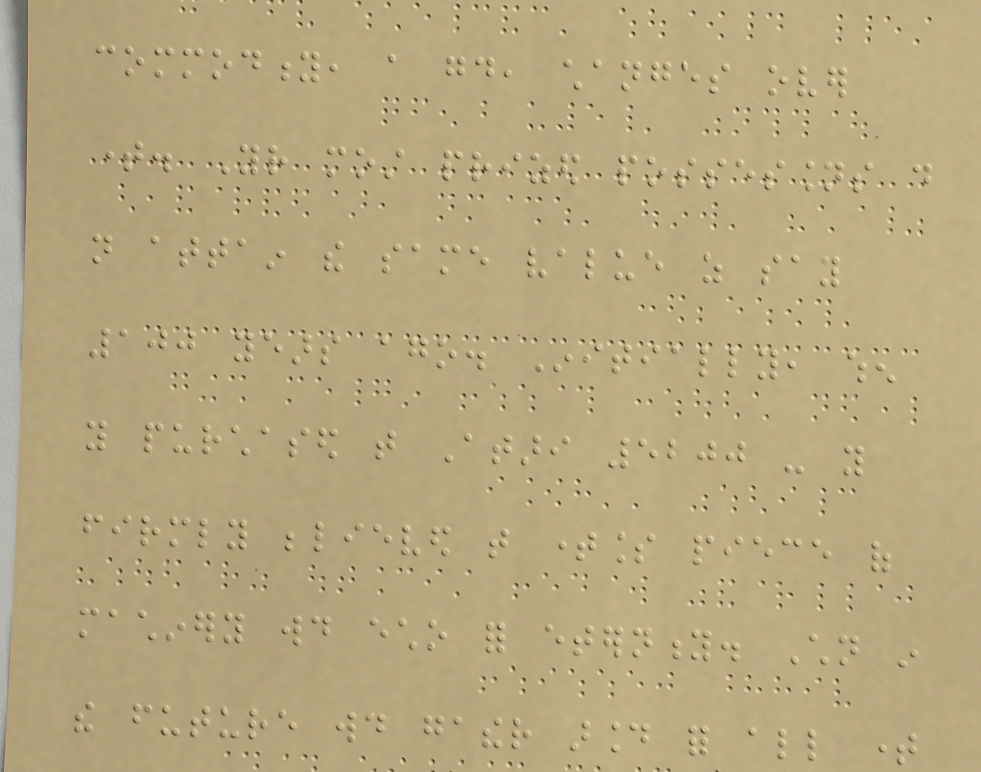commodity, a good, changes over
time. Your most prized possessions do
not attain the same value as say
100 years ago. Initially, when
you purchased that Atari 5200 - you
firmly believed that timeless piece of
machinery would echo for eternity. Children in
the future would gather around for all time
